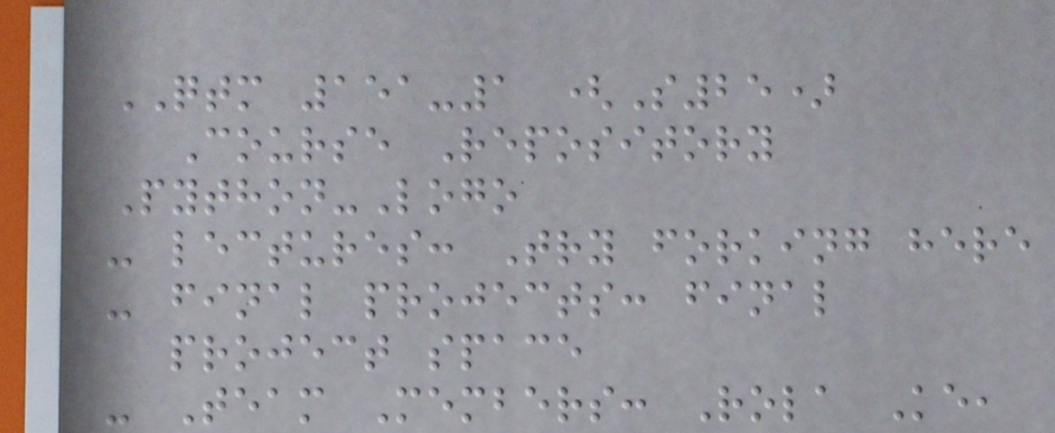QTM 151-1 (S25)
Course Repository
Python-Logo
- lectures: Try forking here
- final projects: final
project space
- Team Members: Rola Ke,
